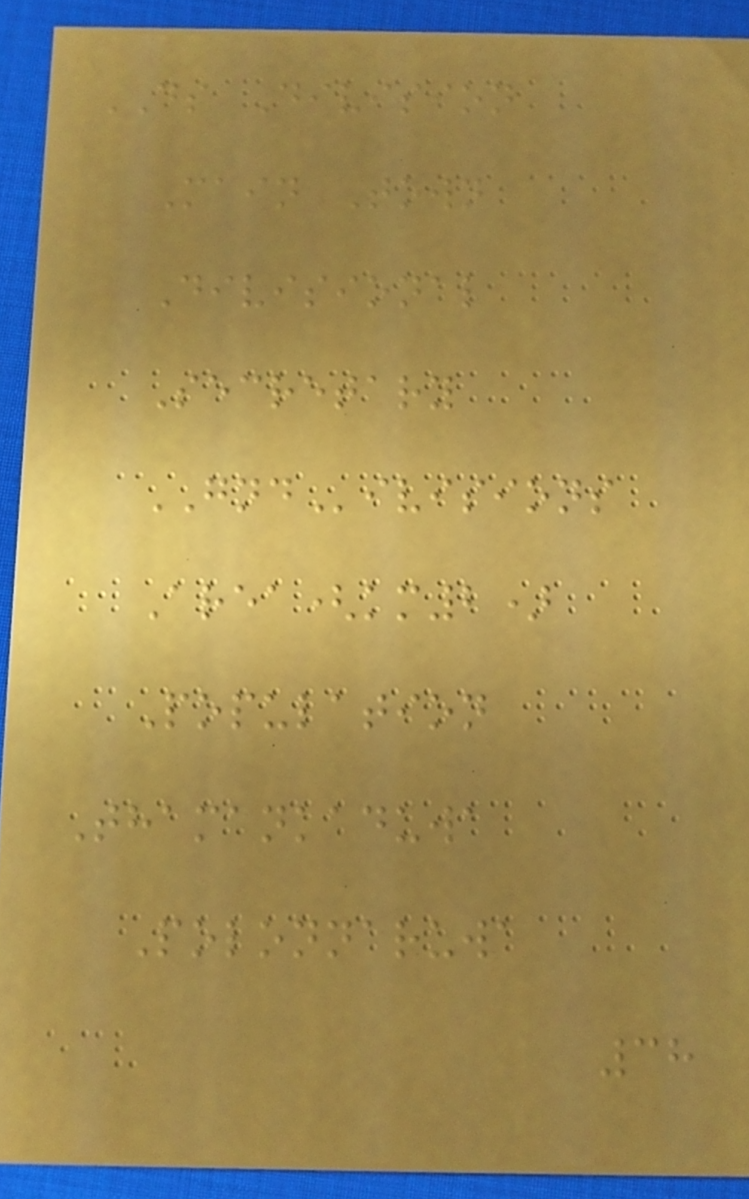DS Division
Main Town
Divisional
Secretary
GNDivisions
Area(km2)
Population
Thamankaduwa
Polonnaruwa
38
